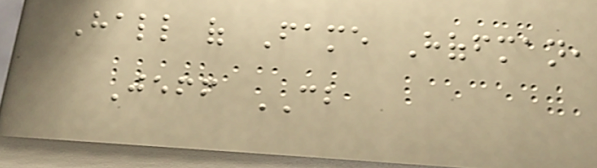Hall of Fame Hoffman,
Jeff CB
